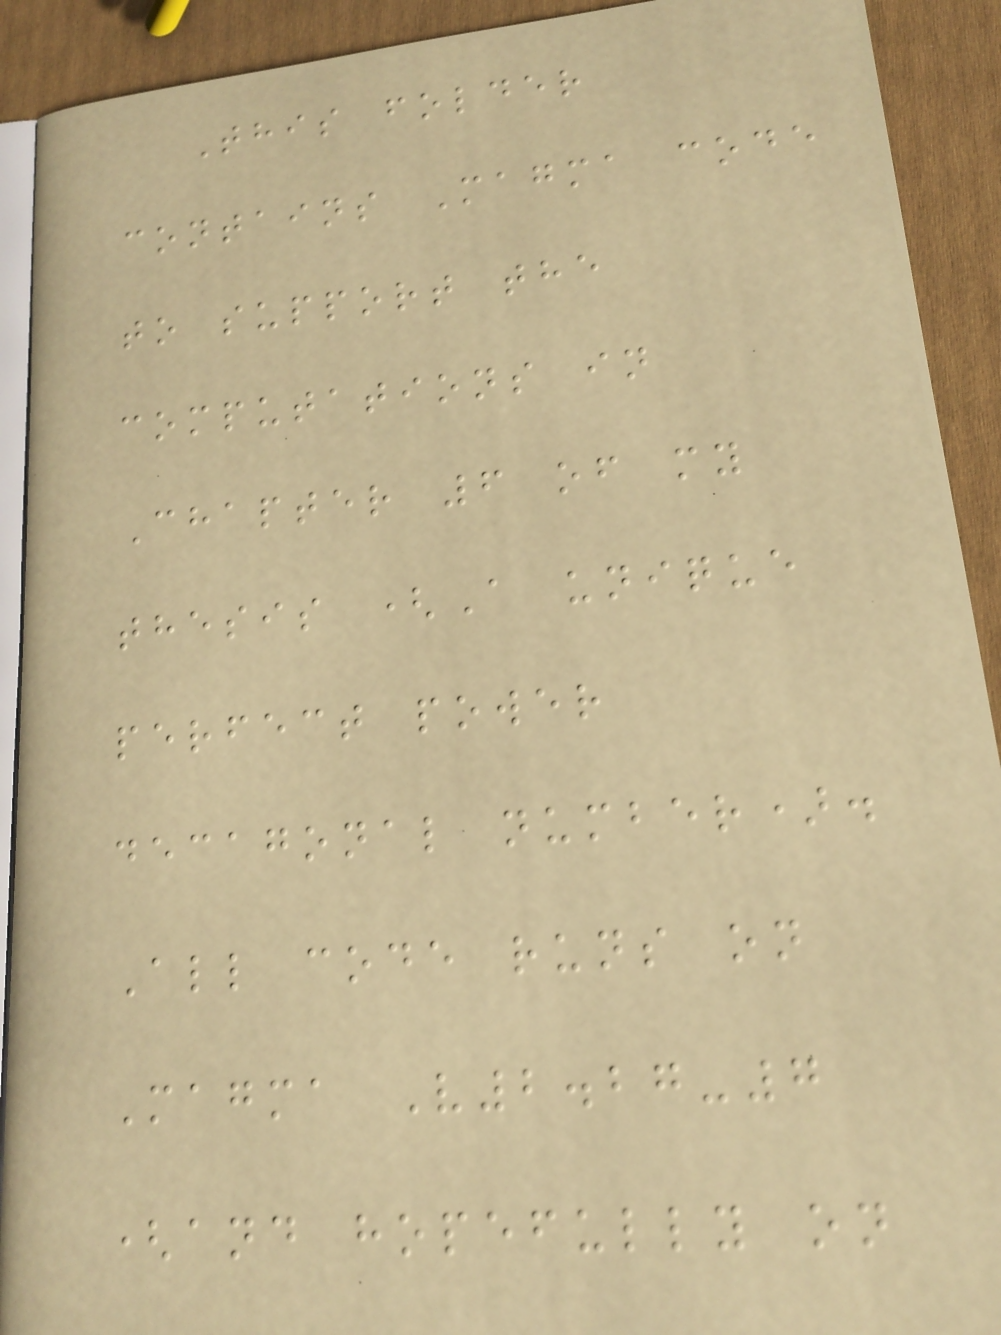This folder
contains Magma code
to support the
computations in
Chapter 6 of my
thesis (A unique
perfect power
decagonal number).
All code runs on
Magma V2.27-7
(and hopefully on
